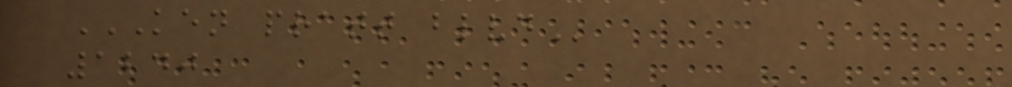KEN PRATT BLVD
1240
